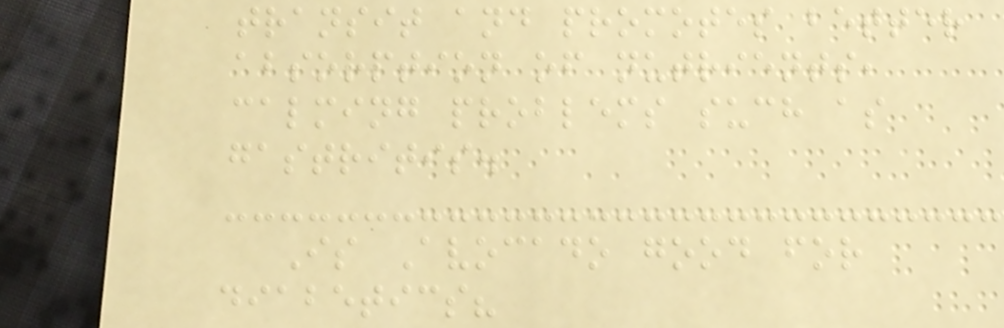transit and promotes better
absorption of nutrients,
calming problems such as
gastritis.
Is Avocado good for
diabetics?
